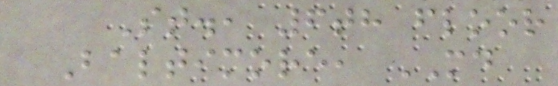St., 6th floor
Baltimore, MD
